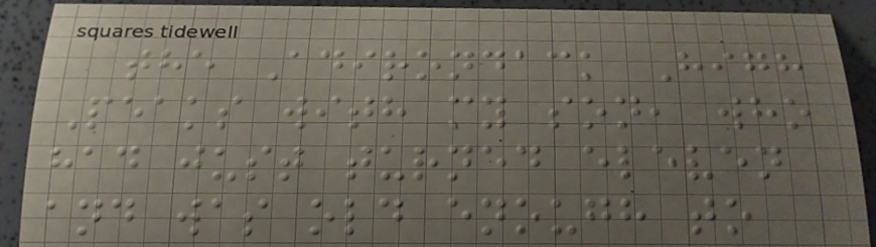the Adirondack High
Peaks with my son, who
had just turned eleven
and was old enough to
